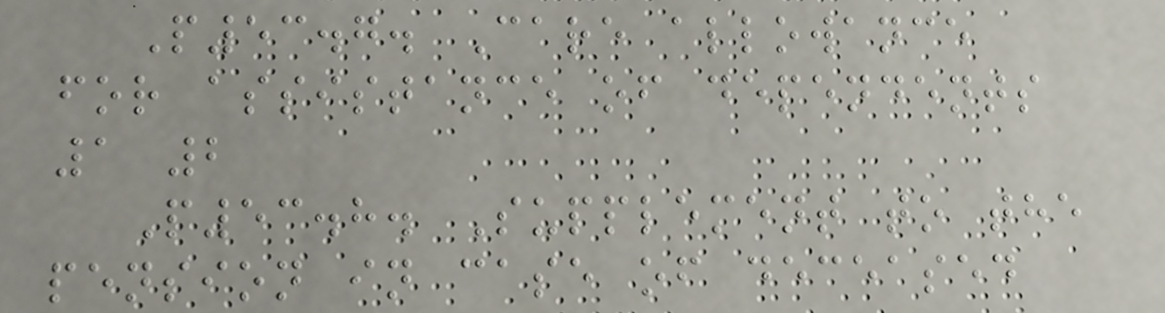P53.7. Care allowance
for assistance of dependents
1 2
P53.8. Supplement to the
pension in case of deceased
